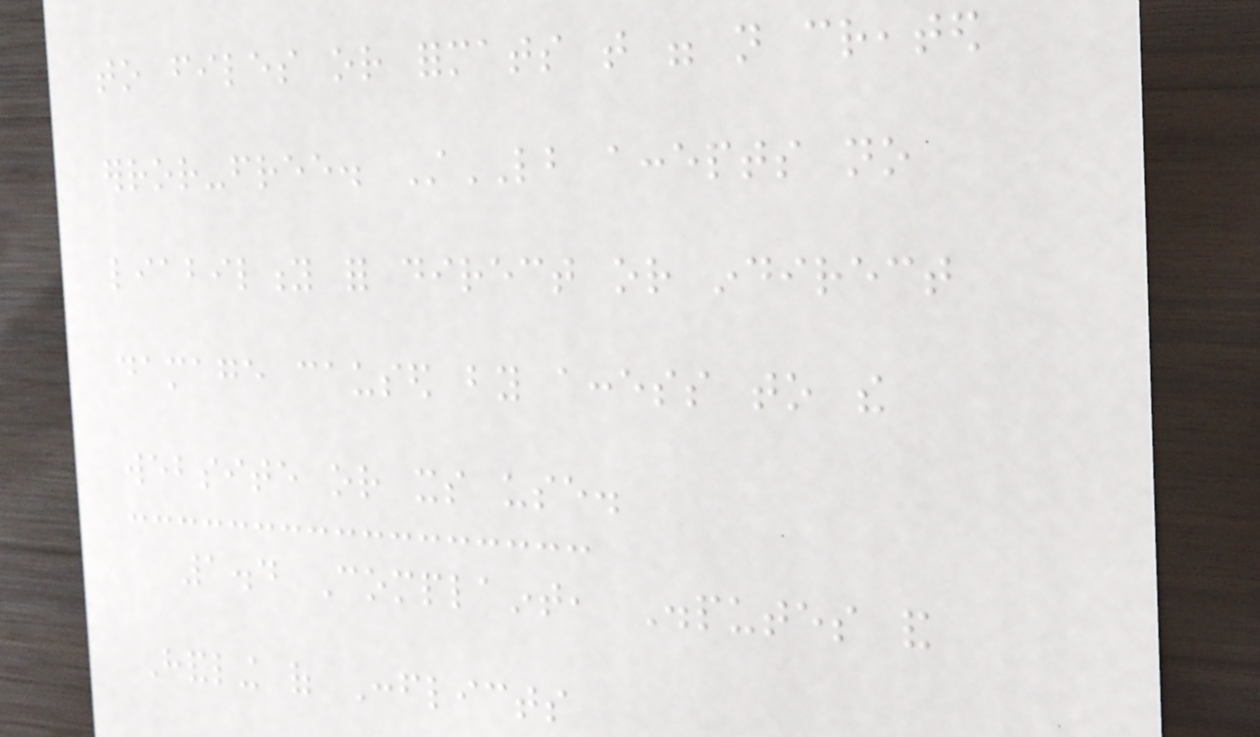to files or formats that were not created
error-free. StLB accepts no
liability for direct or indirect
damage caused by access to the
website or its use.
1.4 Complaint, Disputes and
Handling of Conflicts
